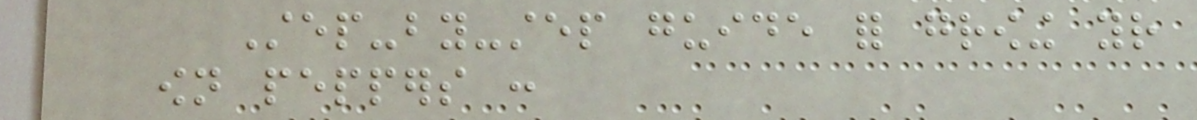Step-by-step guide for growing your
own peppers :
